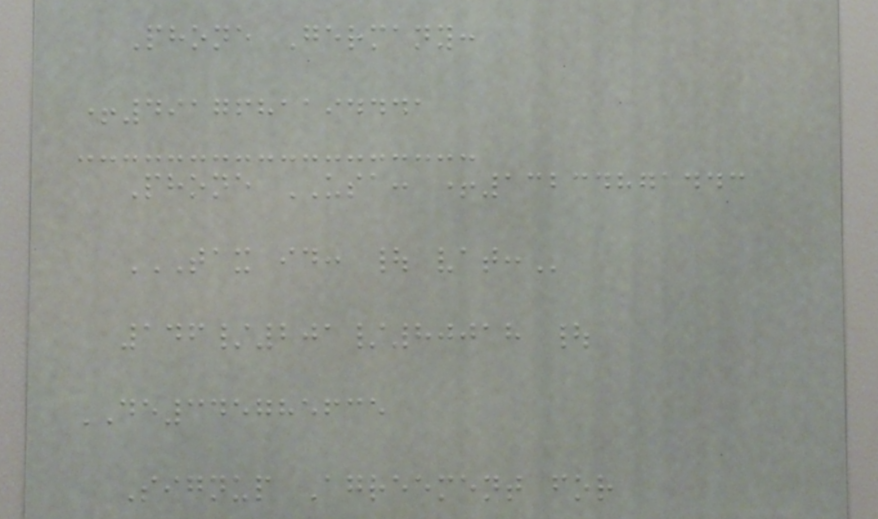Phone Germany:
+4917681194441
Phone USA: +13234871443
TAX ID: | VAT:
146/201/80018 |
DE345785635
Signup Agreement for
